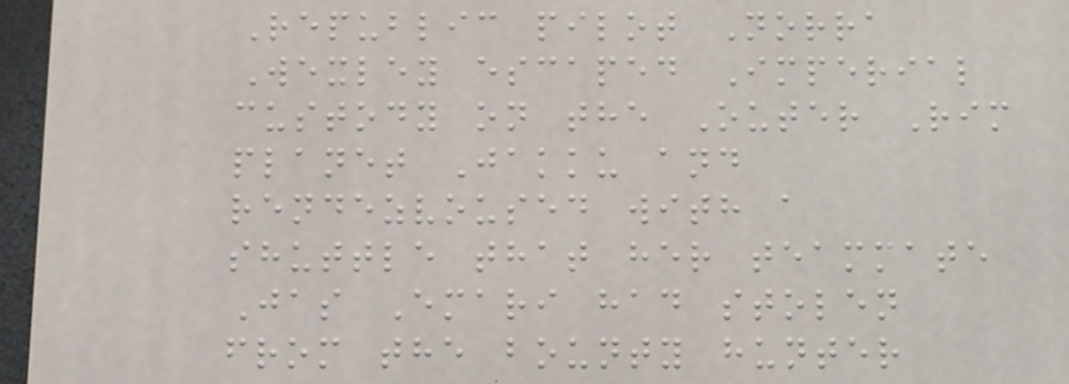Republic pilot Norra
Wexley escaped Imperial
custody on the Outer Rim
planet Jakku and
rendezvoused with a
shuttle that her teammate
Jas Emari had stolen
from the bounty hunter
